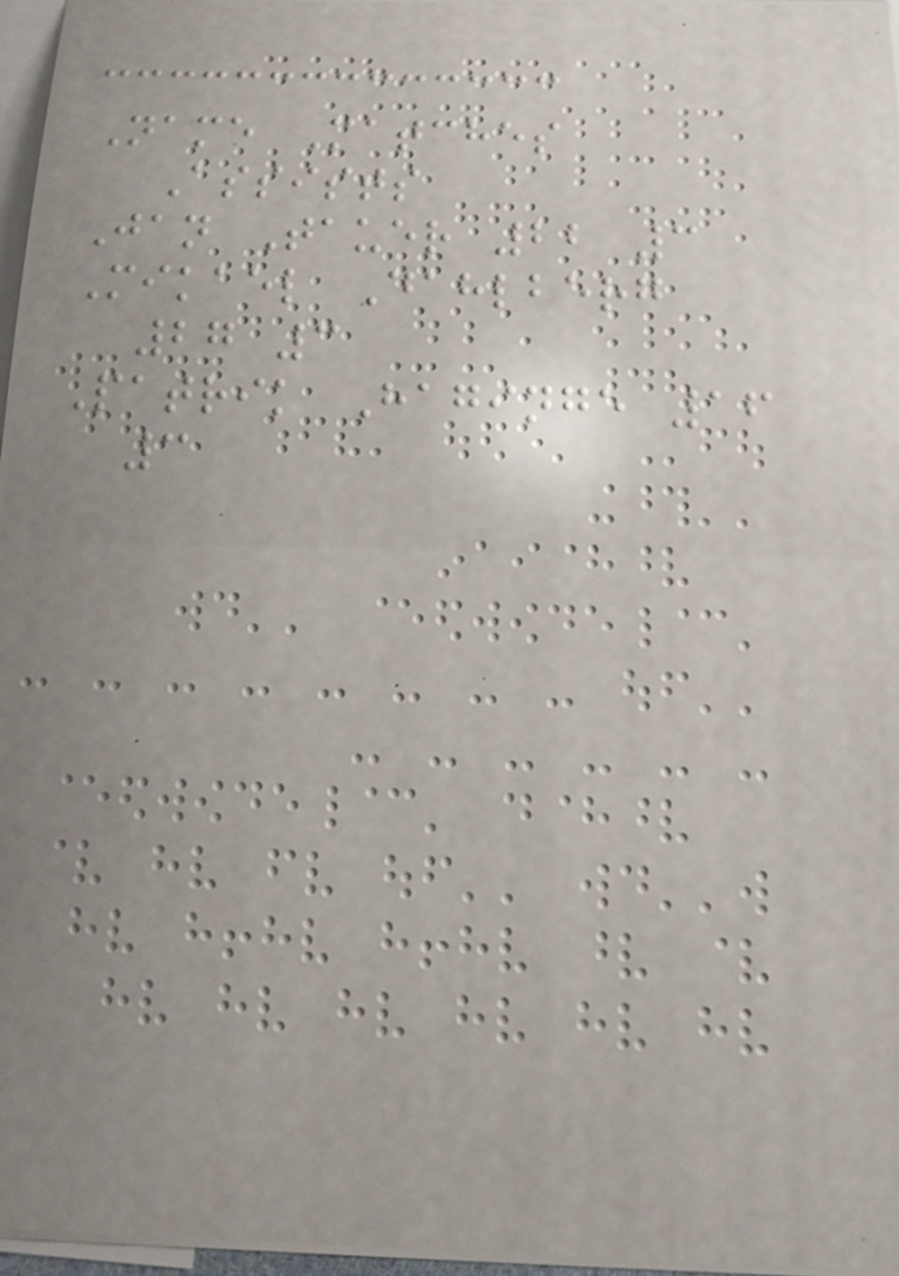Name Matches
Assists
Jan Tauer 22 3
Mikael Dahlberg
27 3
Patrik Haginge 16
3
